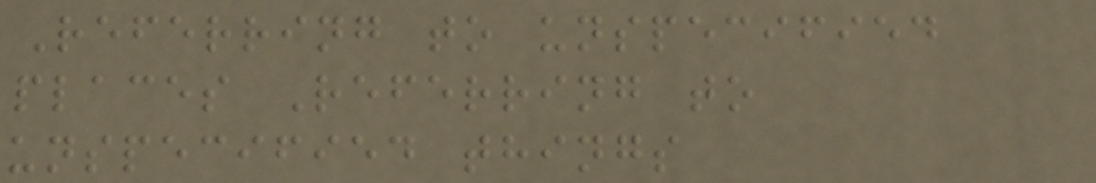Referring to unspecified
places Referring to
unspecified things
